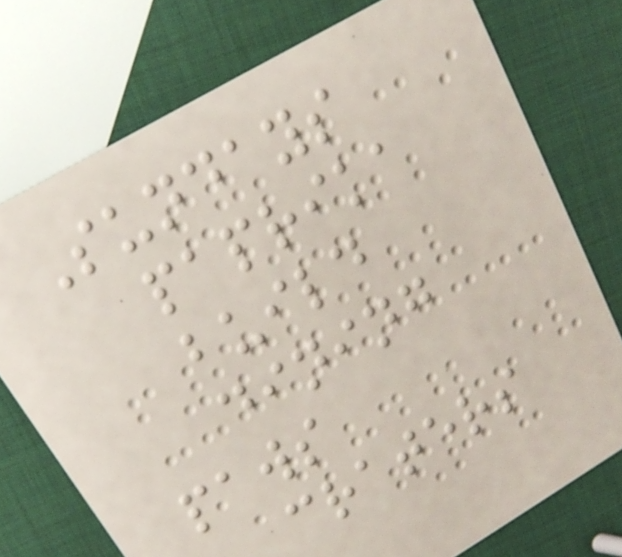Sundays
paprika
build
dining
paws
craters
